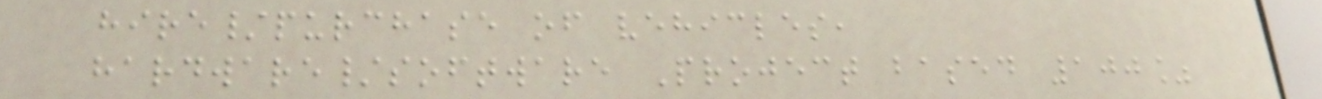hire/purchase of vehicles,
hardware/software Project based 100%
